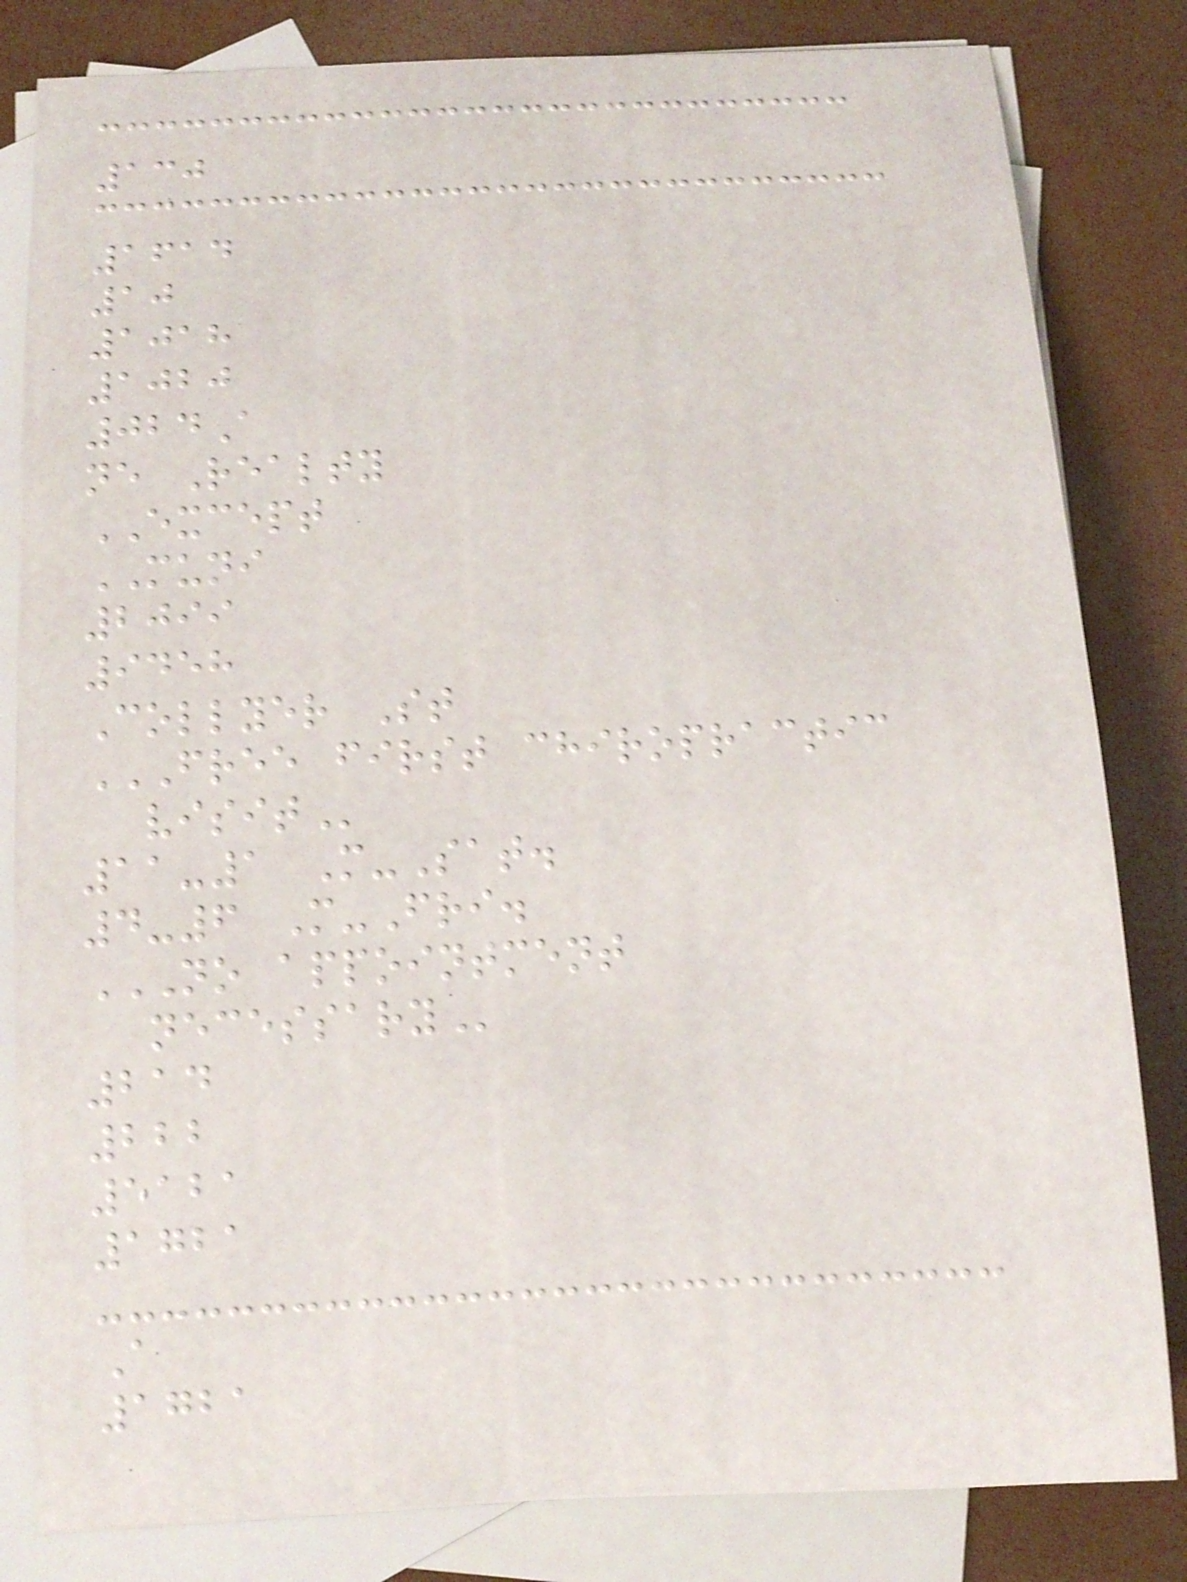130
1614
10
1018
1020
024A
ne Realty
EXCEPT
MUNI
2099
9458
Collyer St
FREE FIRST CHIROPRACTIC
VISIT
11-1 M-Sat.
4-6 M-Fri.
NO APPOINTMENT
NECESSARY
214
222
5121
1721
A
1721
